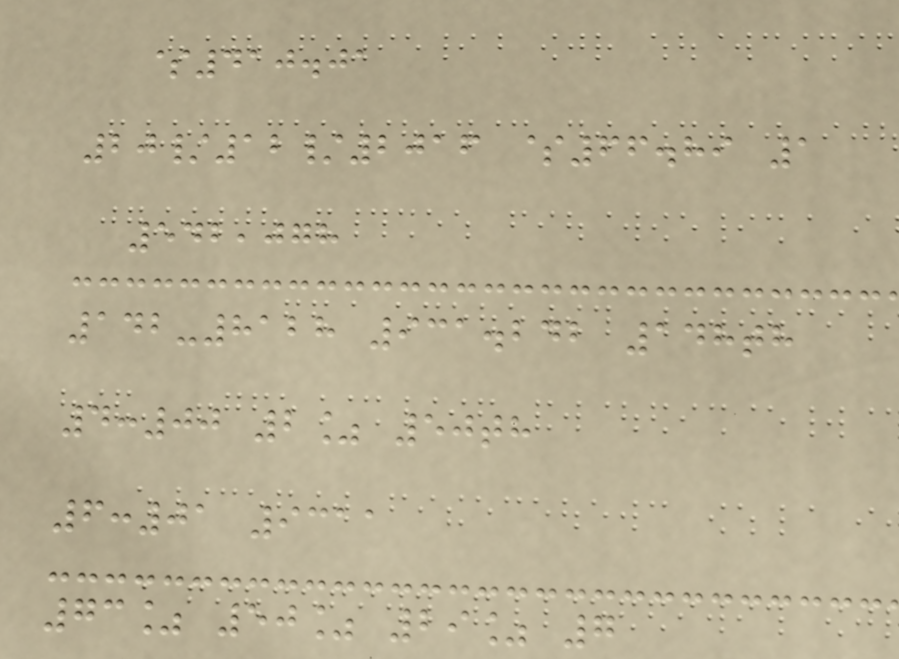$410.01
20/12/2016 $66.89 1
542,078
142-8128 931.242 148th
4:00 2% 50th
6:01 9311
73% 50% 29% 7
